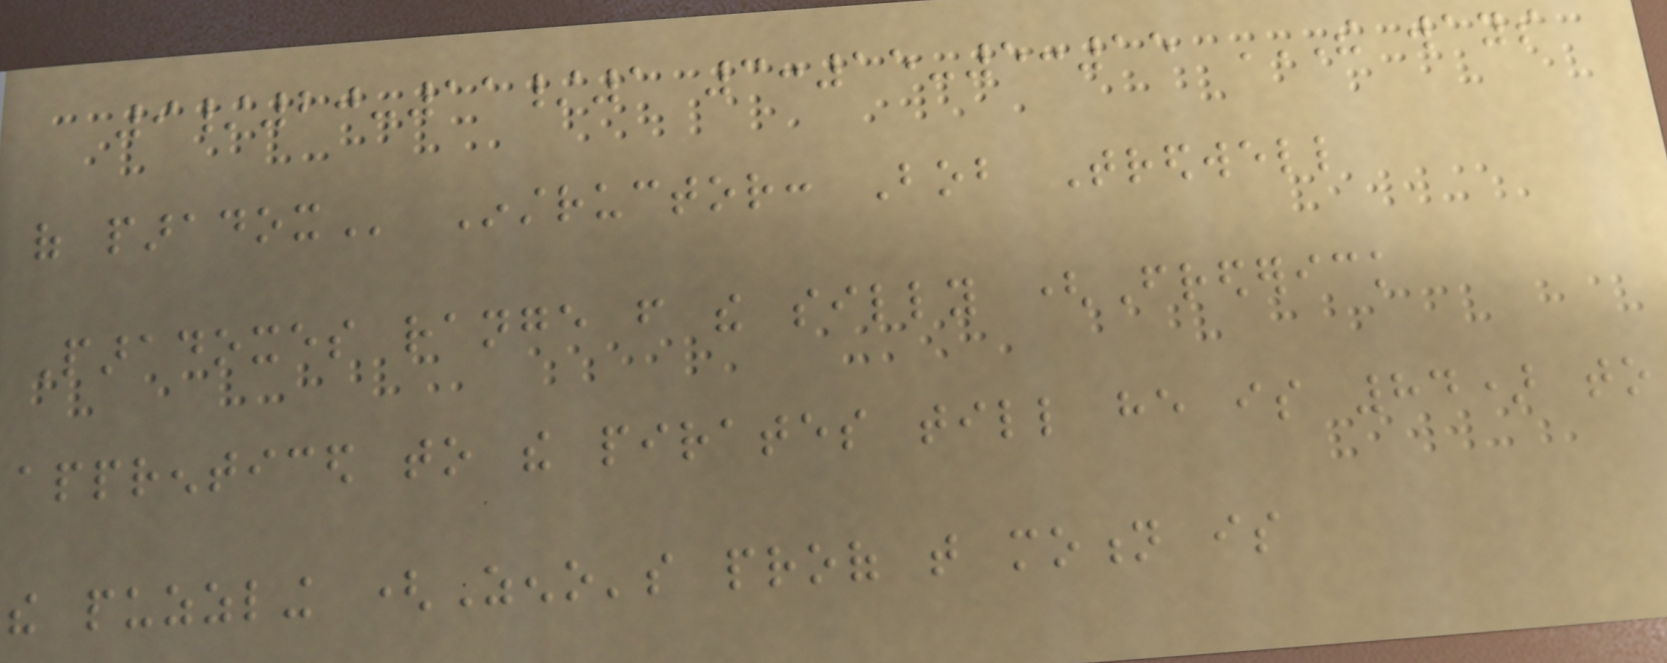9/20-11/1 3:15-5:15 THE WAYS
OF PARADOX Instructor: Bob Tredwell
Paradoxes range from the silly (Frederick
apprenticed to the pirates till he is 84) to
the puzzling (Zeno's proof that motion is
